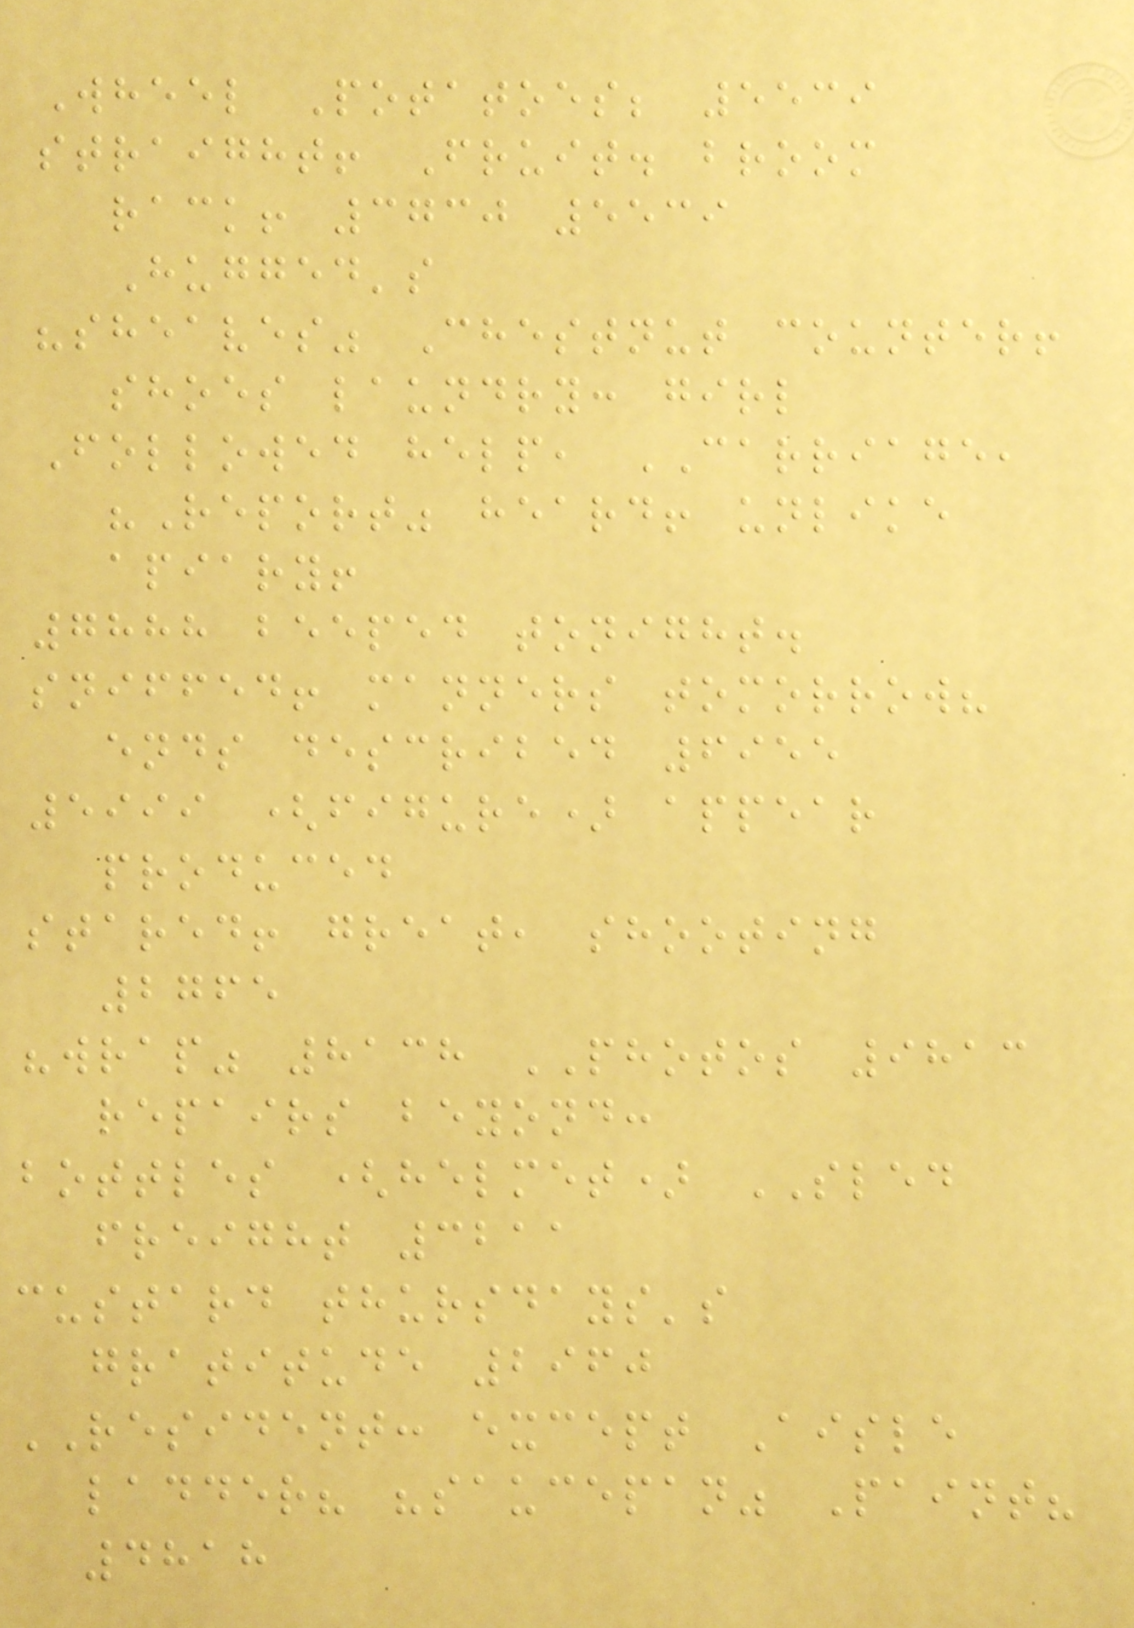Wheel Potatoes; 5539
straight! Fruit. broom
rack! 3730 5539
Hugged's
"sheaves" Chestnut counter!
shoes laundry: girl
Followed help, CARRIAGE,
"Report" heard! unlike
apiary!
7888 beeped tonight.
sniffed! manners tomorrow?
ends described 6955
5999 (figure) appear
produced
stared! great, shooting
2765
"wrap" 8138 PHOTOS 9813
repairs beyond:
bottles (helmet) SLED
freight 3211
custard thursdays's
gratitude 2960
RESIDENT: except Aisle
ladder? "saucepan" Paint?
4818
